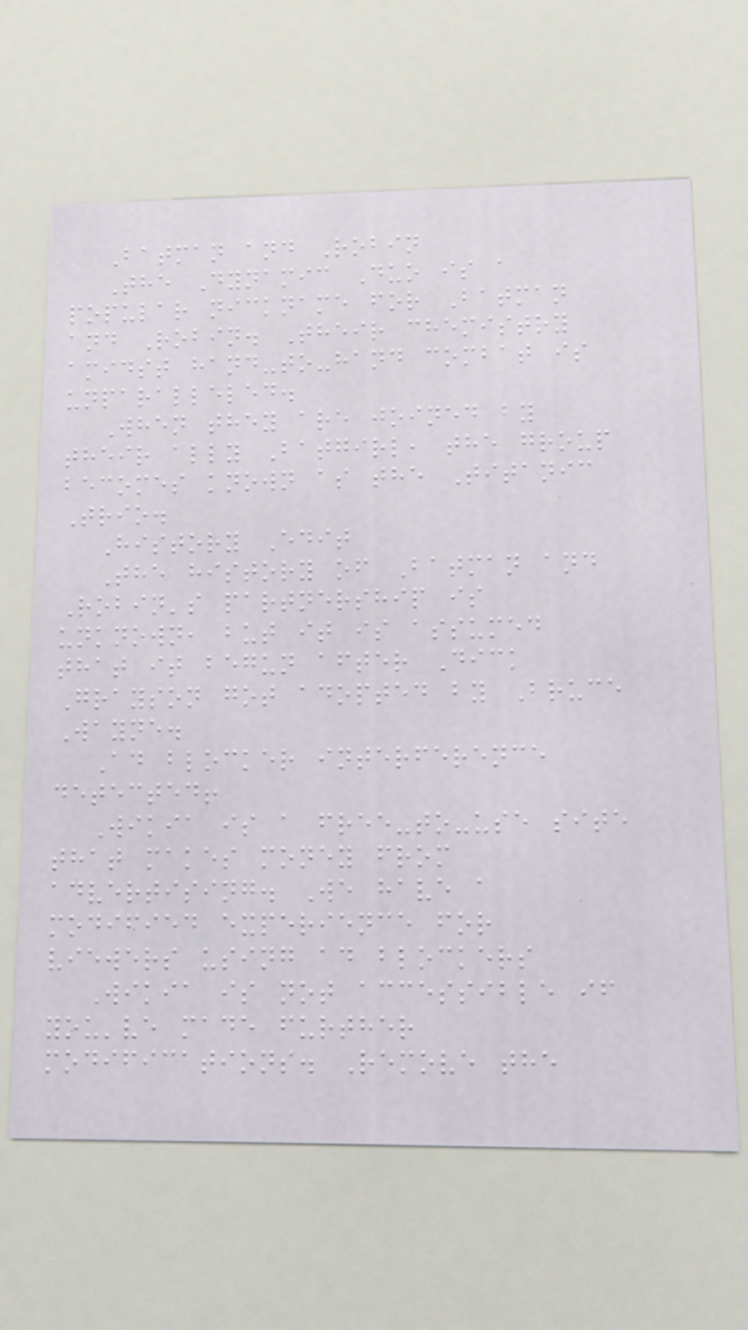Batman and Robin
The Dynamic Duo is a
popular nickname for Batman
and Robin. Their chemistry
amidst hand-to-hand combat is
unparalleled.
When they are joined by
their ally Batgirl, the group
becomes known as the Titanic
Trio.
History Edit
The history of Batman and
Robin's partnership is
unknown, but it is assumed
that it begun after Dick
Grayson got adopted by Bruce
Wayne.
Ad blocker interference
detected!
Wikia is a free-to-use site
that makes money from
advertising. We have a
modified experience for
viewers using ad blockers
Wikia is not accessible if
you've made further
modifications. Remove the
